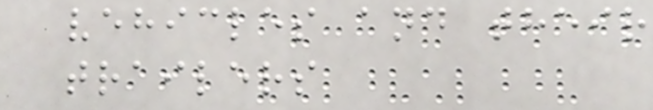vehicles and their
trailers
